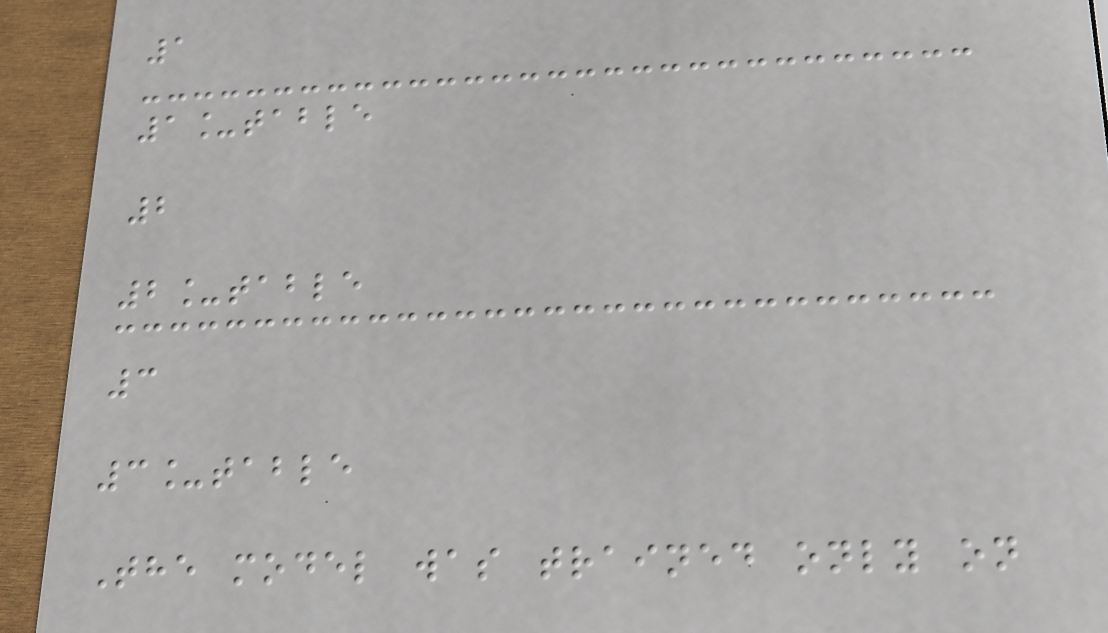1
1_table
2
2_table
3
3_table
The model was trained only on
